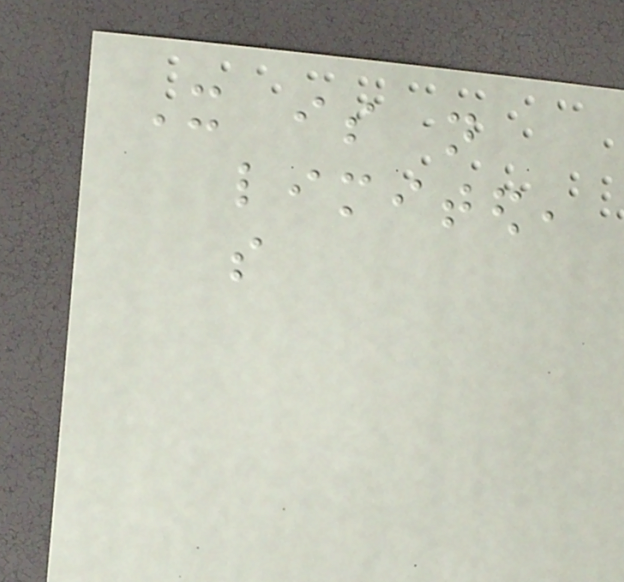It is not
limited,
so
